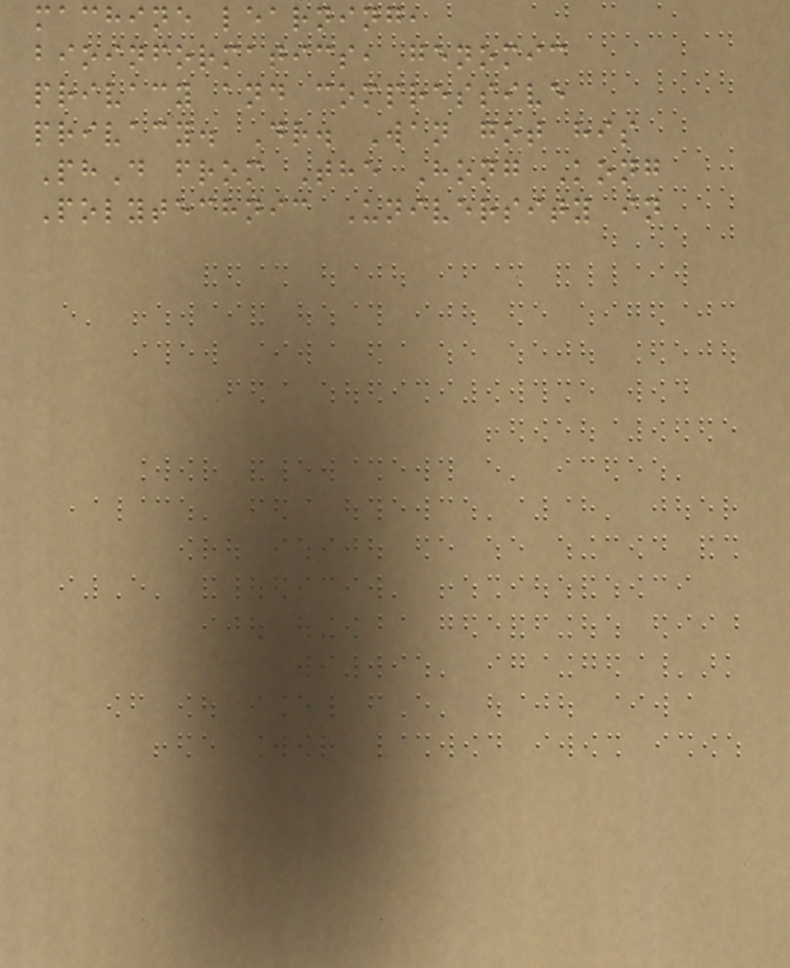machine learning,
bioinformatics, genomic
privacy and compressive
privacy. Dr. Wan got his
PhD from The Hong Kong
Polytechnic University in
